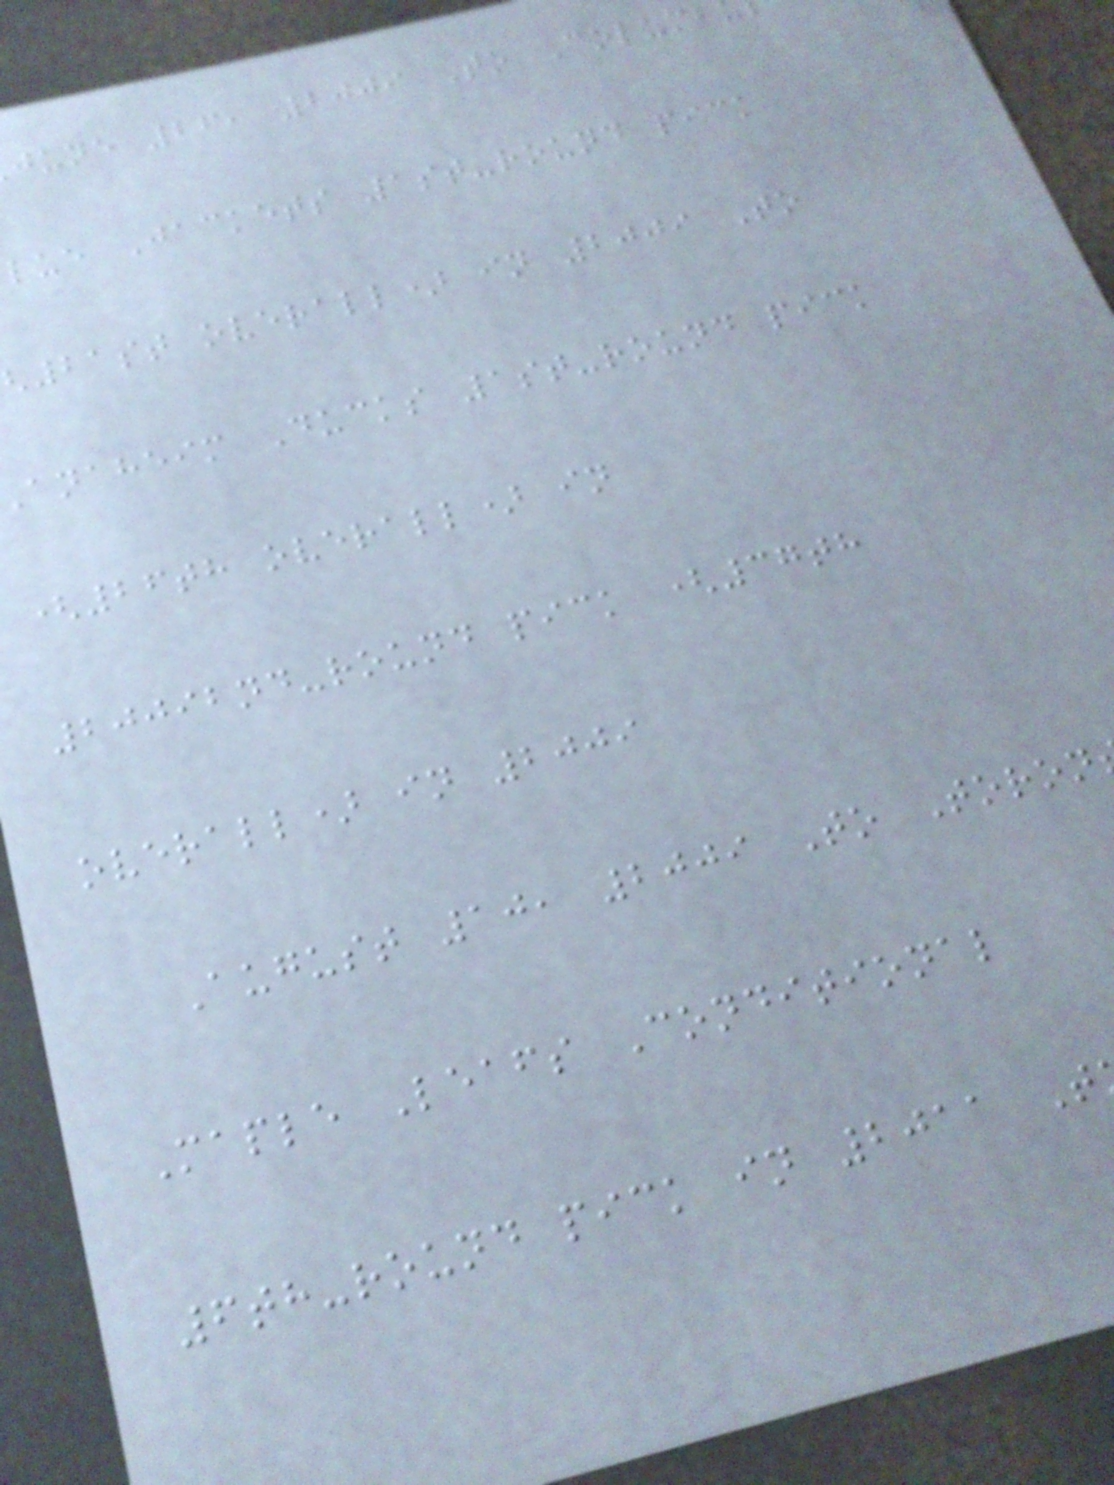june 26, 2009 To Columb
lue Jackets 1st-round pick
21st overall) in 2009 To
anaheim Ducks 1st-round pick
(26th overall) in
20092nd-round pick (37th
overall) in 2009
August 10, 2009 To Toron
Maple Leafs Conditional
6th-round pick in 2011 T
